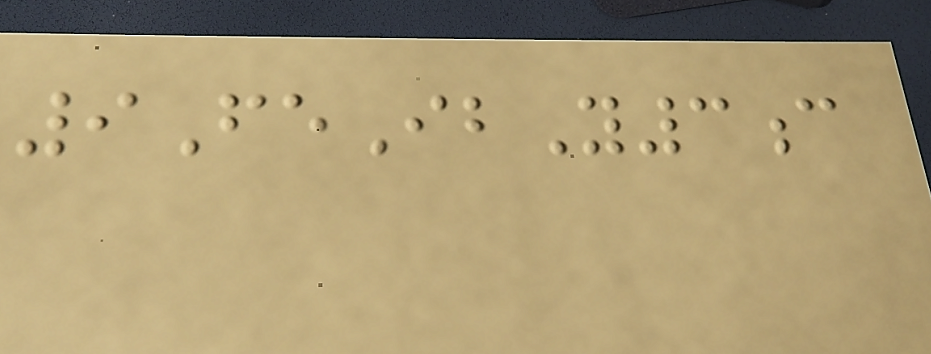9FeIbY3c
